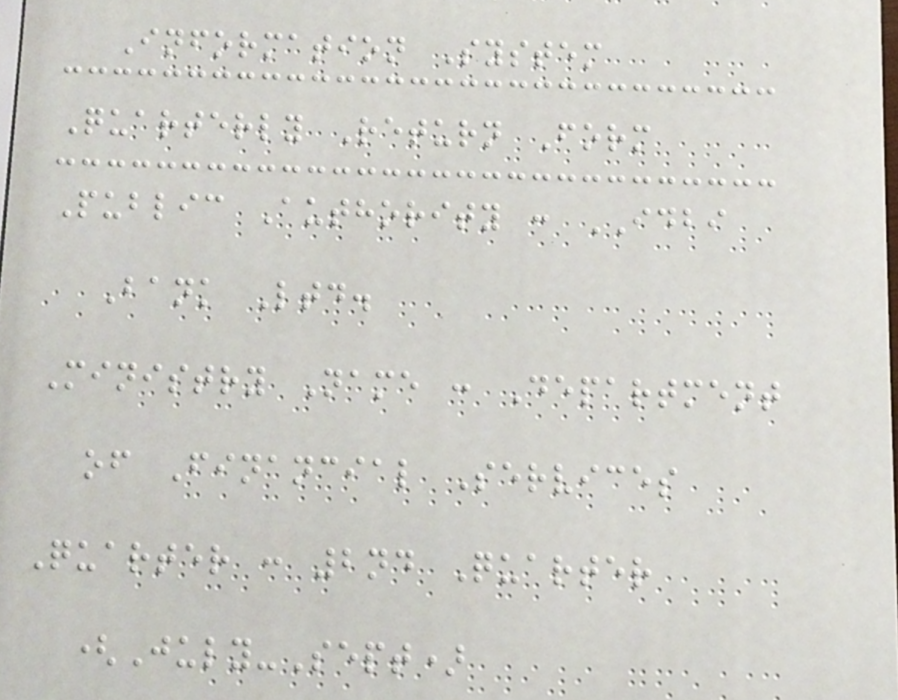Information System
Quarterly Return Form
Public Authority : IDBI
Bank Ltd.
Ministry Name : Department
of Financial Services
Quarter : 2nd Quarter
(July-Sept)
